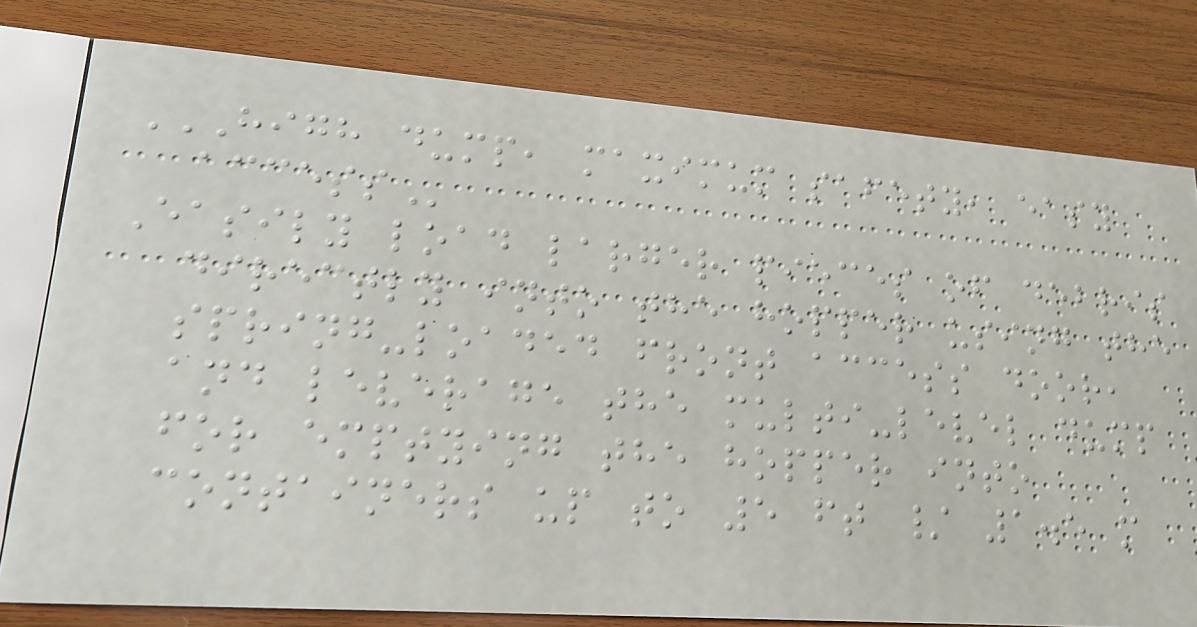HIGH DUMP, MAXIMUM SAFETY, EASY
ACCESS
Easily load larger pieces of debris
directly into the hopper using the
spring-loaded front access door,
and leverage the multi-level dump
for emptying the hopper into
containers up to 5 ft / 1.5 m
